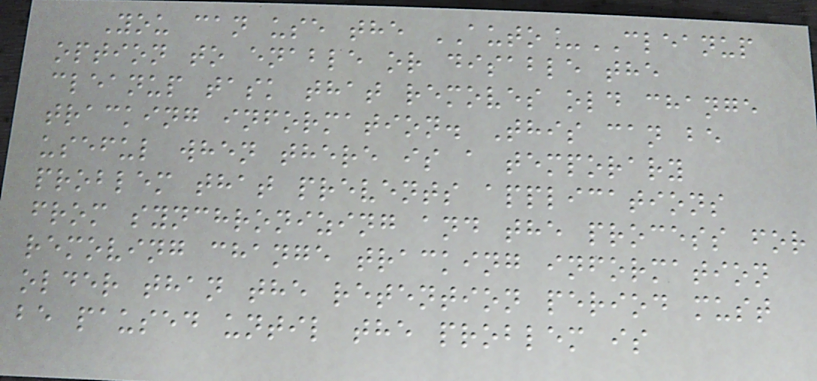You can use the AUTO_CLEANUP
option to enable or disable the
cleanup task that removes old change
tracking information. This can be
useful when there is a temporary
problem that prevents applications
from synchronizing and the process for
removing change tracking information
older than the retention period must
be paused until the problem is
